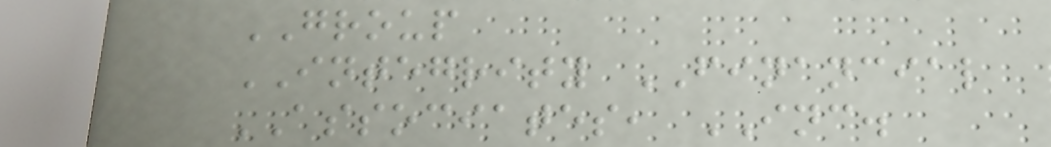GROUP
INTEGRITY FINANCIAL
ASSOCIATES, INC.
